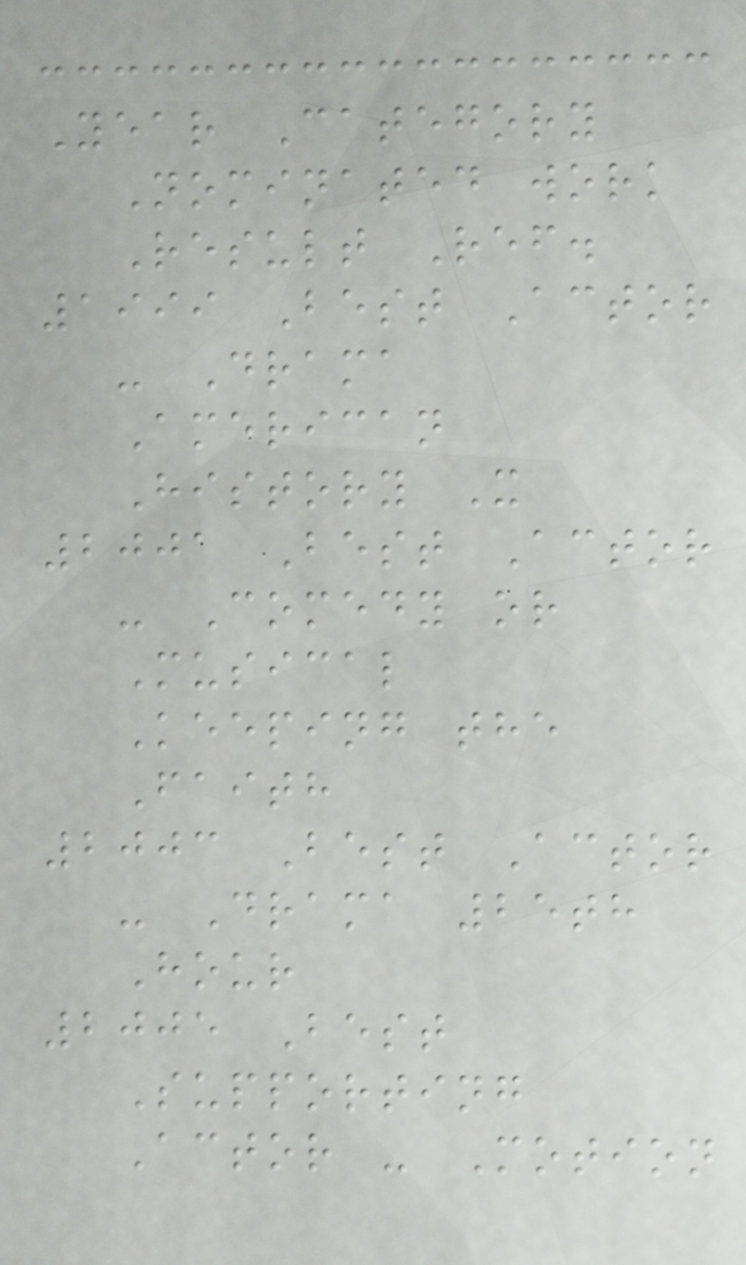Year Category
Nominated work
Result Ref.
1999 Best Actor
- Drama
American
History X
2001 Best Actor
- Comedy or
Musical
Keeping the
Faith
2003 Best Actor
- Drama 25th
Hour
2005 Best
Supporting
Actor - Motion
